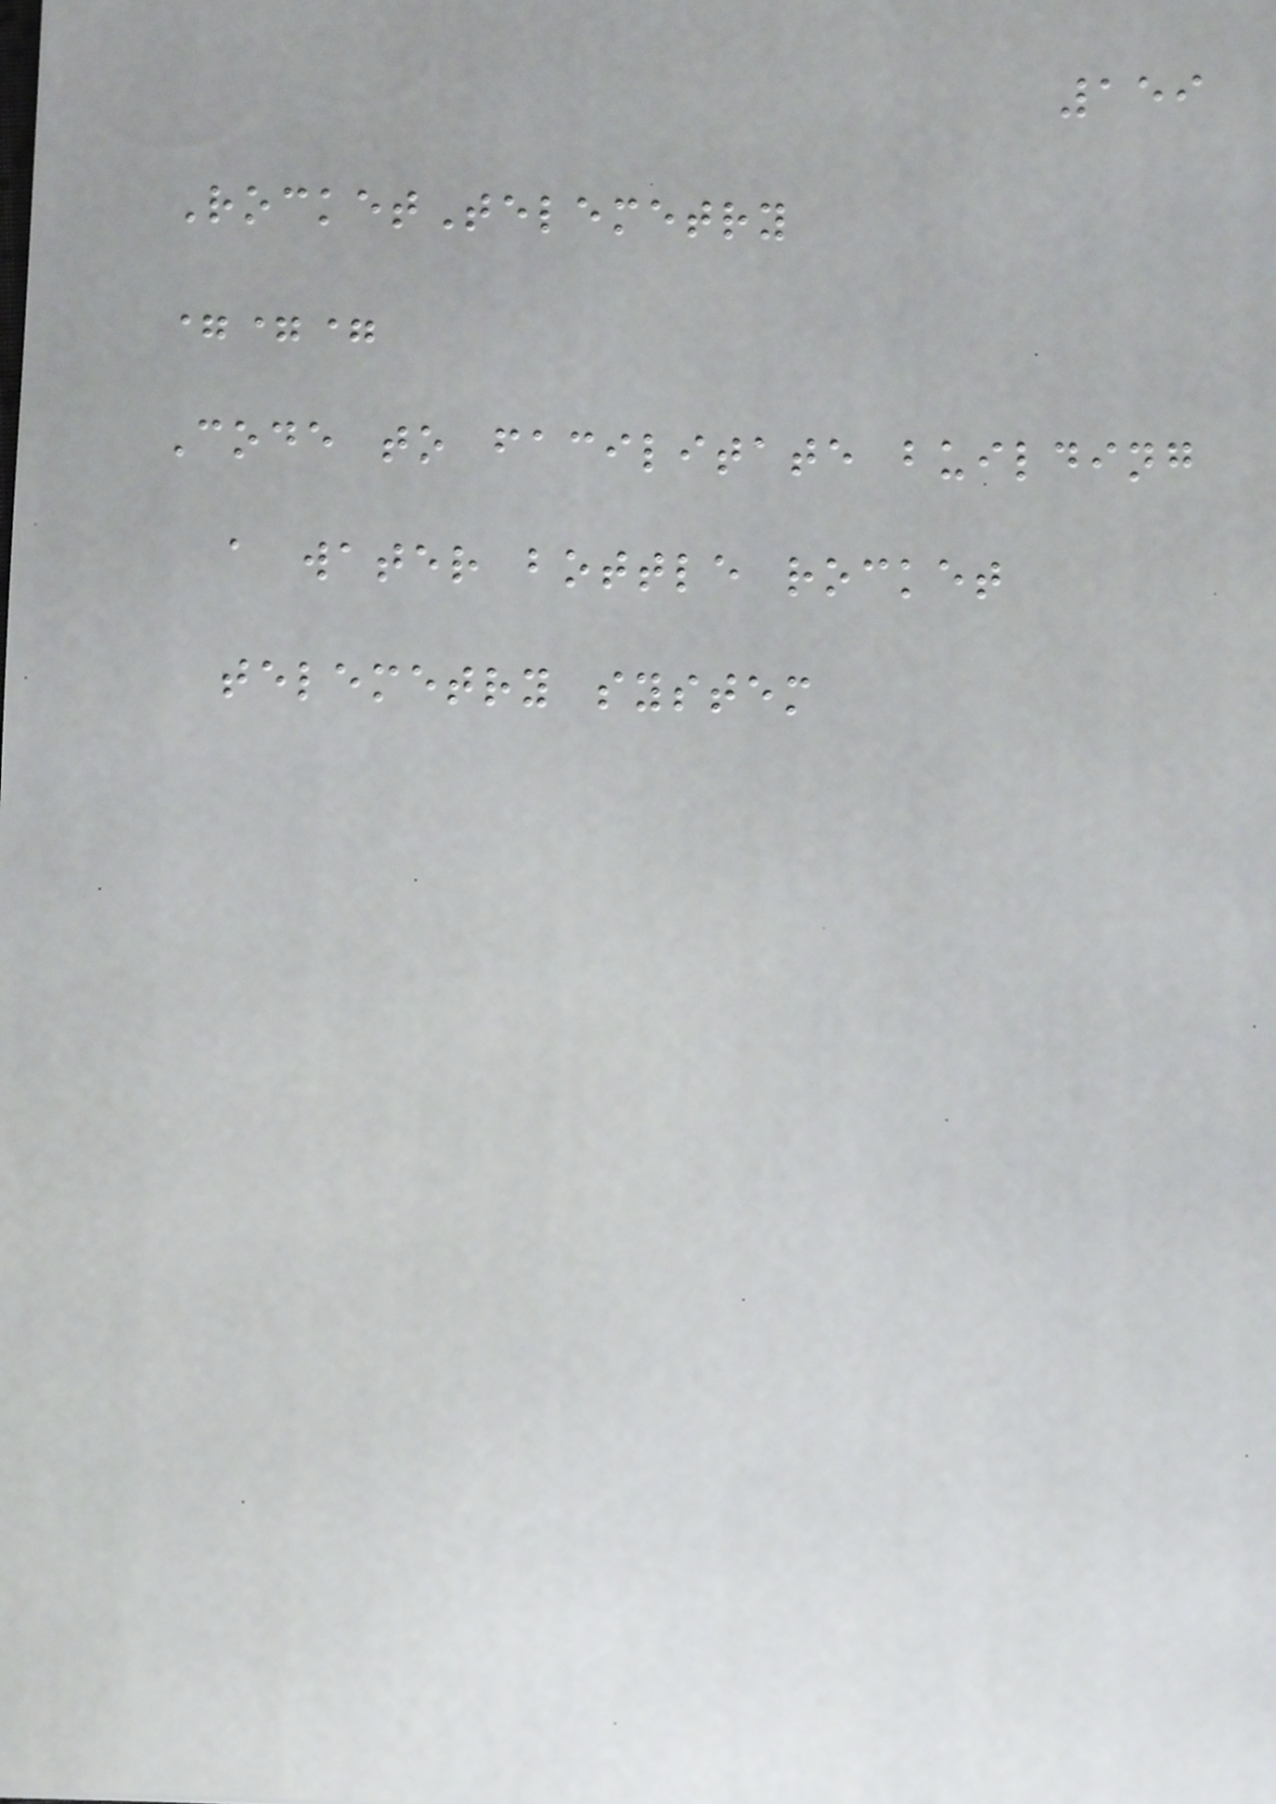159
RocketTelemetry
===
Code to facilitate building
a water bottle rocket
telemetry system
